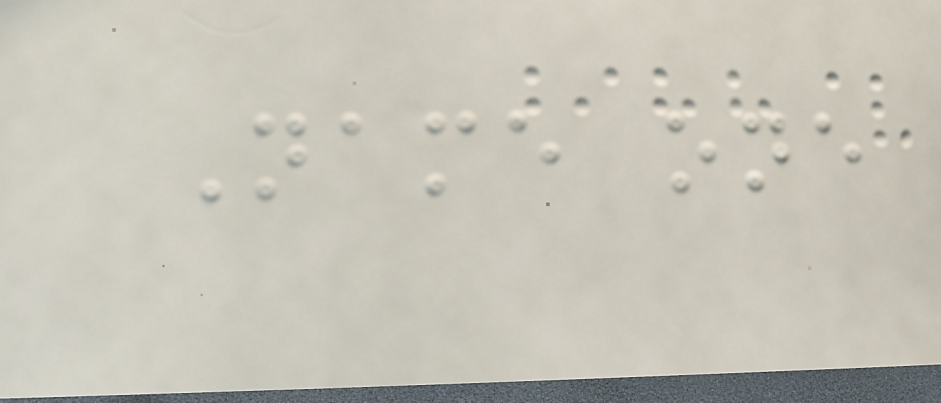Name one
